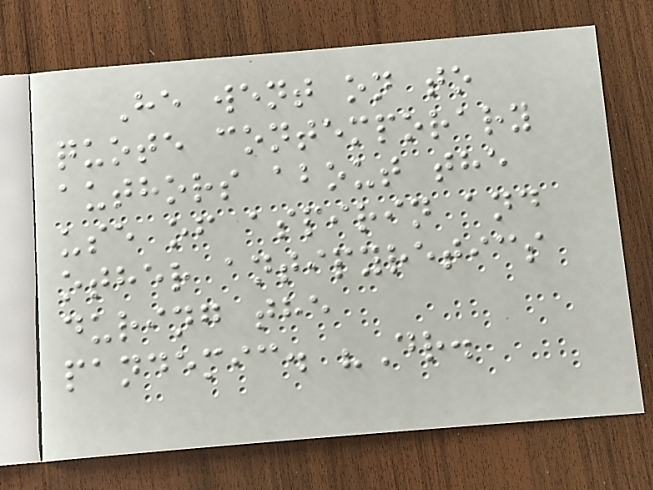He went on to
quote contemporary
authors about the
use of aspirin and
other antipyretics
during the
pandemic. "Dr.
